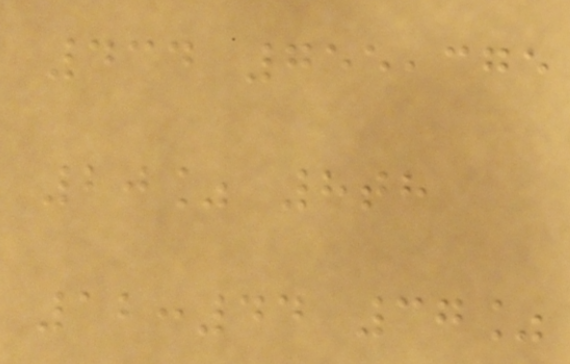434 755,375
20% 8th
12:44 37%
